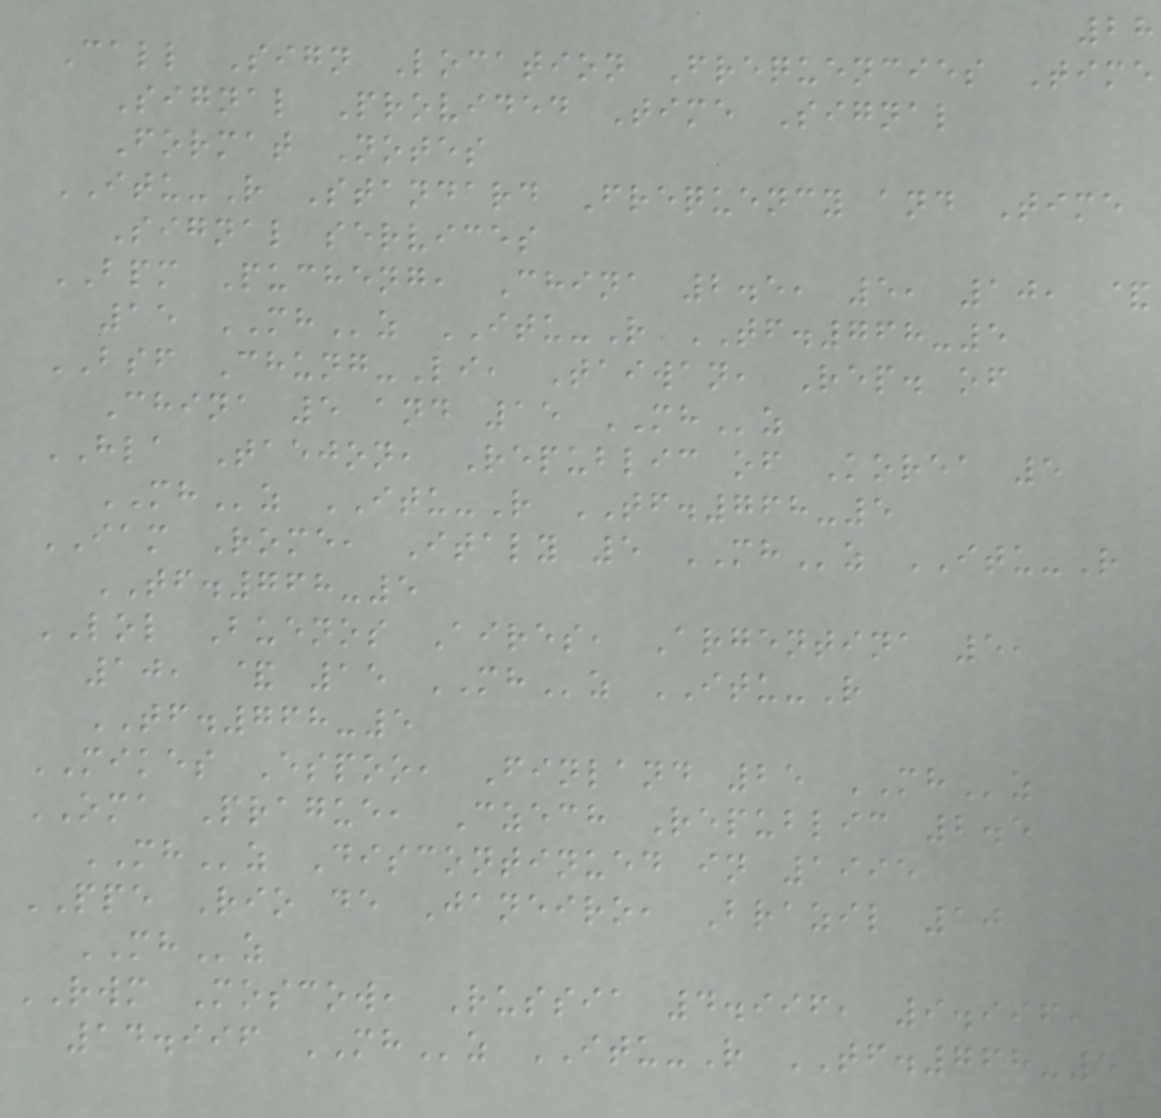28
Call Sign Location Frequencies Time
Signal Provided Time Signal
Format Notes
ITU-R Standard Frequency and Time
Signal services
BPM Pucheng, China 2.5, 5, 10, &
15 MHz ITU-R TF.768-5
BSF Chung-Li, Taiwan, Rep. of
China 5 and 15 MHz
HLA Taejon, Republic of Korea 5
MHz ITU-R TF.768-5
IAM Rome, Italy 5 MHz ITU-R
TF.768-5
LOL Buenos Aires, Argentina 5,
10, & 15 MHz ITU-R
TF.768-5
MIKES Espoo, Finland 25 MHz
OMA Prague, Czech Republic 2.5
MHz Discontinued in 1995
PPE Rio de Janeiro, Brazil 10
MHz
RWM Moscow, Russia 4.996, 9.996,
14.996 MHz ITU-R TF.768-5
